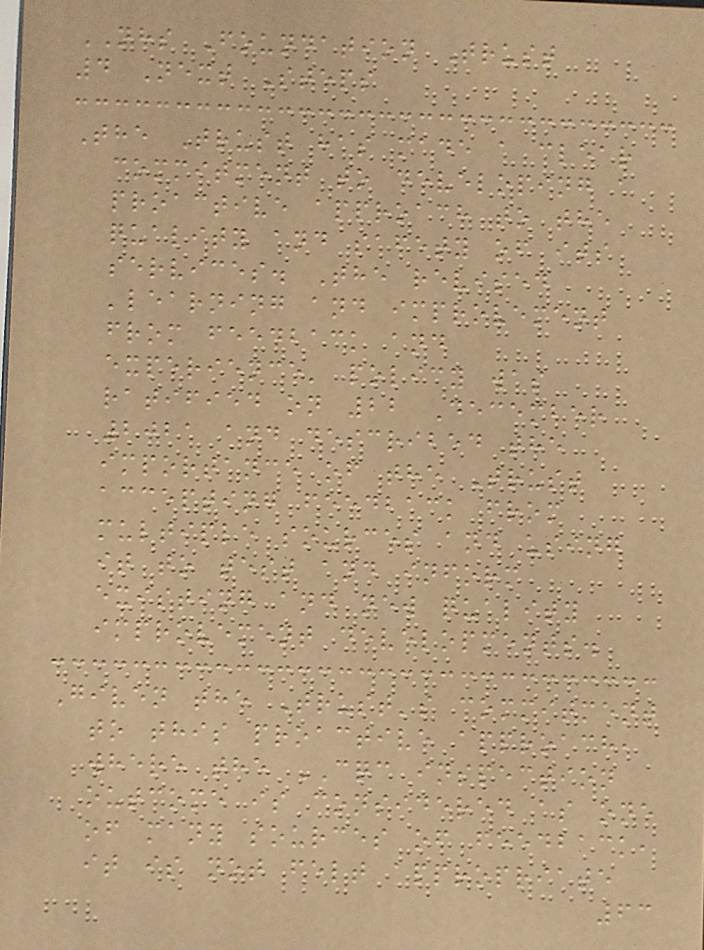NHS Foundation Trust
4 Next Steps
The Trust has made a clear
commitment to developing a
proactive approach to the
quality and safety of its
services. The revised
'learning and improvement
from feedback and
experience' policy was
ratified on 22 December
2021 and described the
importance of the Trust
accepting feedback from
multiple sources and using
it to test and inform
existing and new quality
improvement developments.
Given the Trust's commitment
to this proactive approach,
where the CQC inspection
outcome is considered as one
of many sources of feedback,
it is not felt appropriate
63
